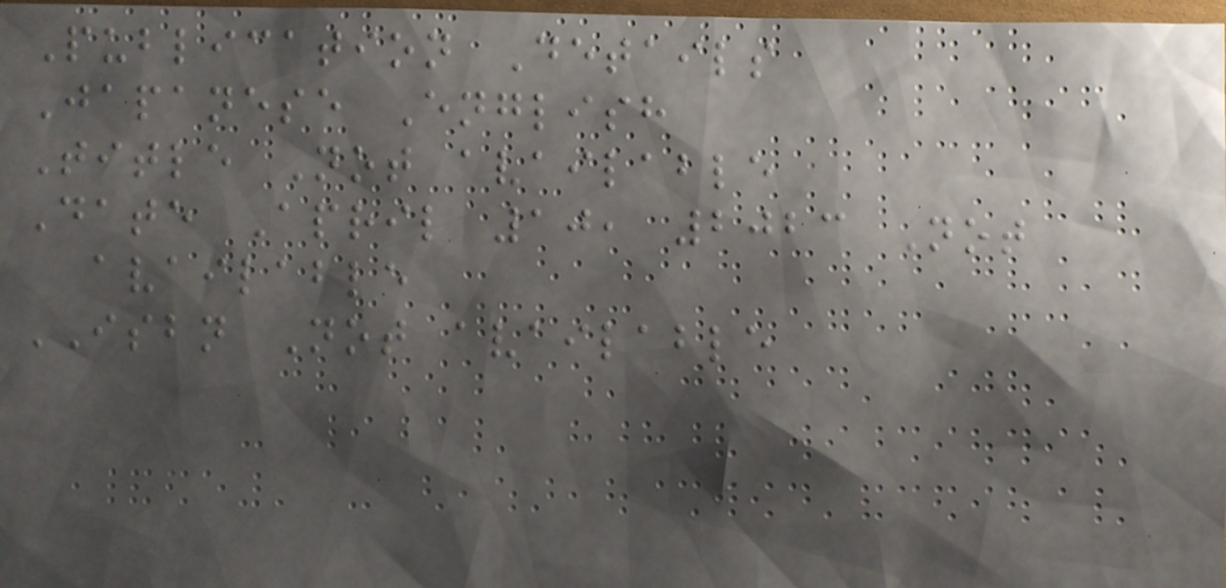Publication Details
Japanese English
Title Not available
Date April 10, 2023 Not
available
ISBN Not available
